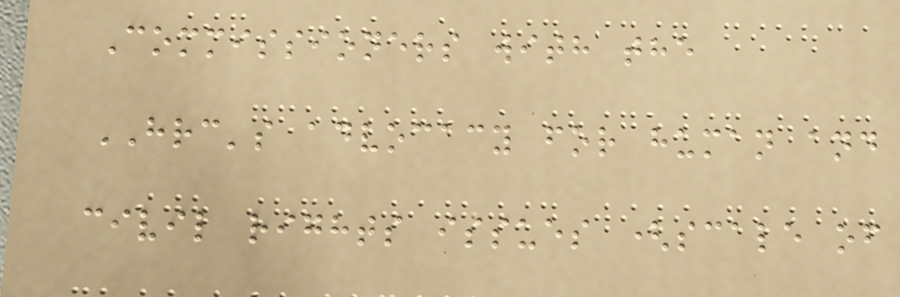Commissioners with the
HRC's advocacy for human and
civil rights issues (scale of
